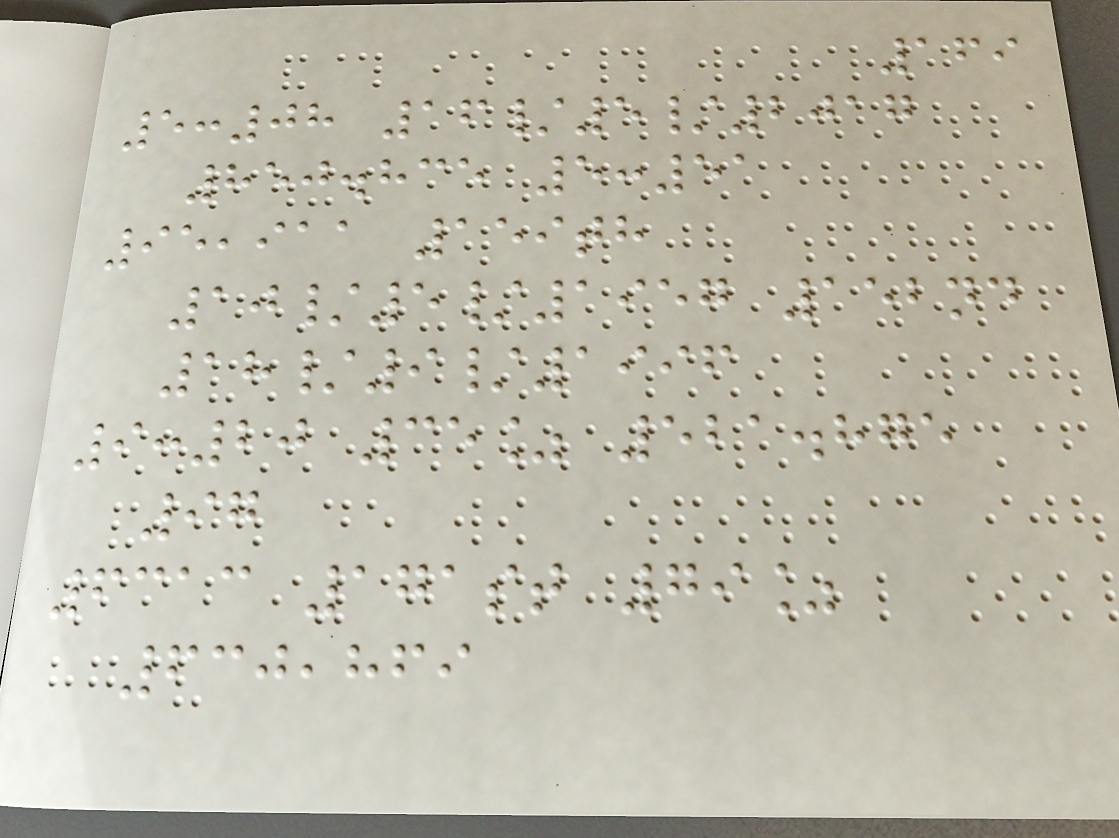169
5:08 16/5/2017
850.835 5:51
95,911 159th
10/5/1957 152nd
18/9/1996
9:20 35% 521.875
97
6313 171st 79%
630,869
